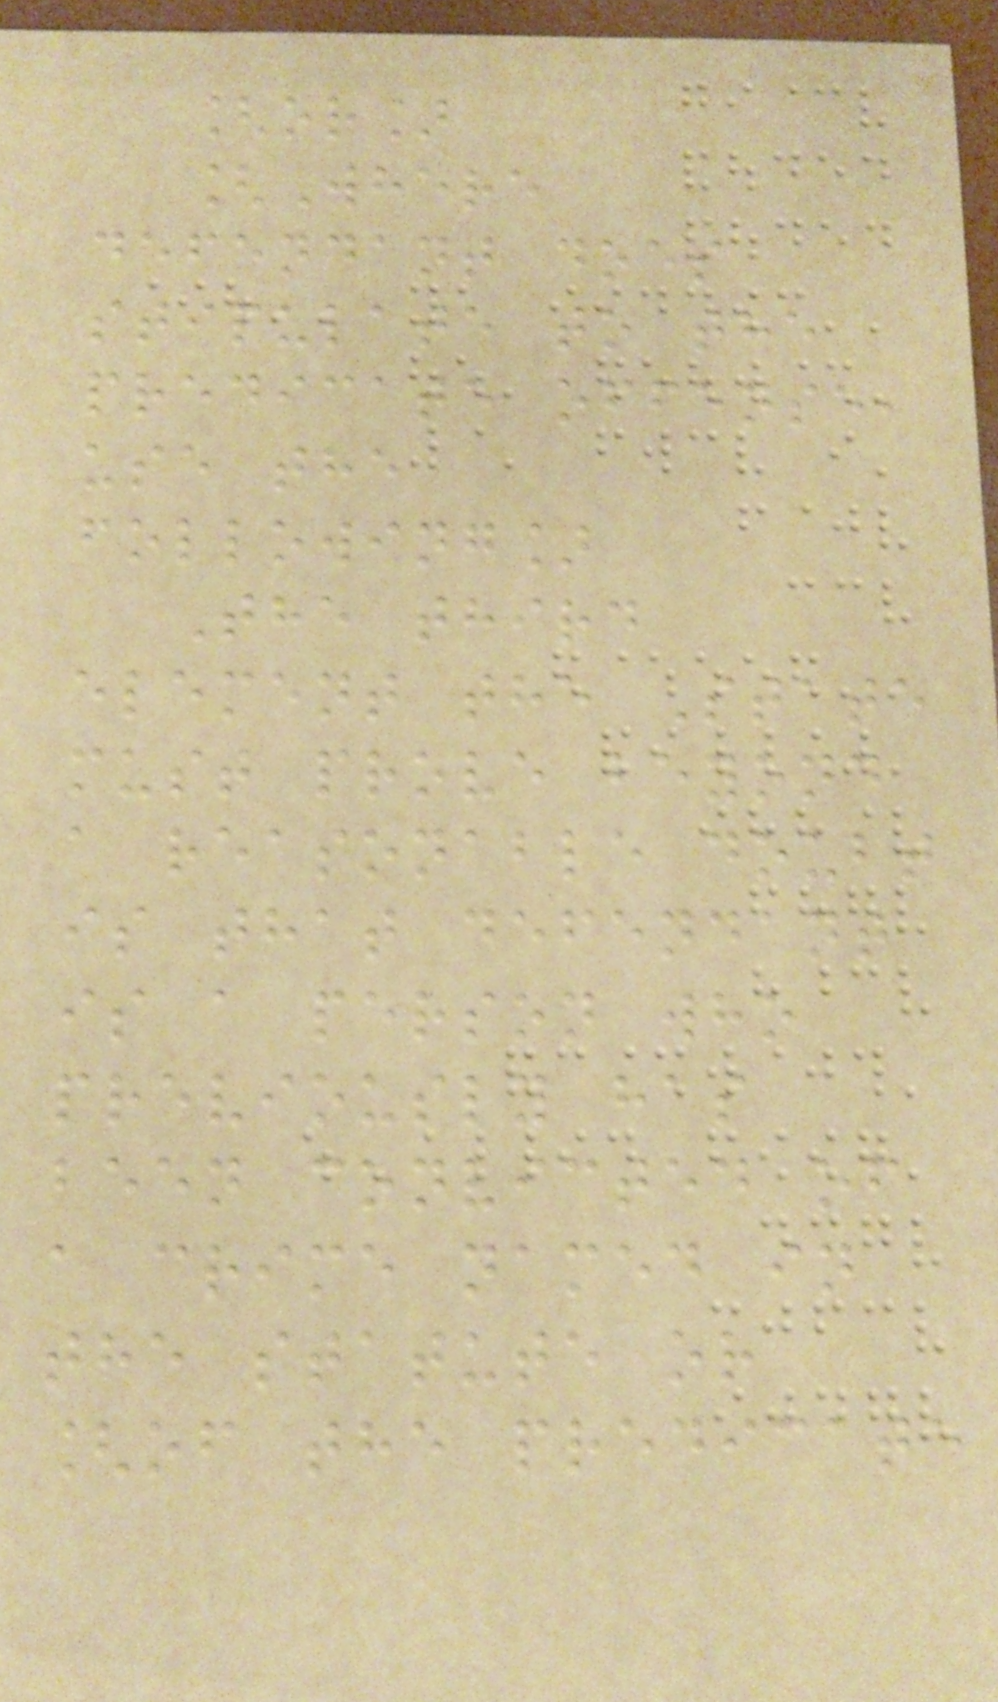[or]
[Where
defendant does
stipulate to the
predicate offense,
use the
following]
The third
element the State
must prove beyond
a reasonable doubt
is that defendant
is a person who
previously has
been convicted of
a crime named in
the statute or
[of the predicate
